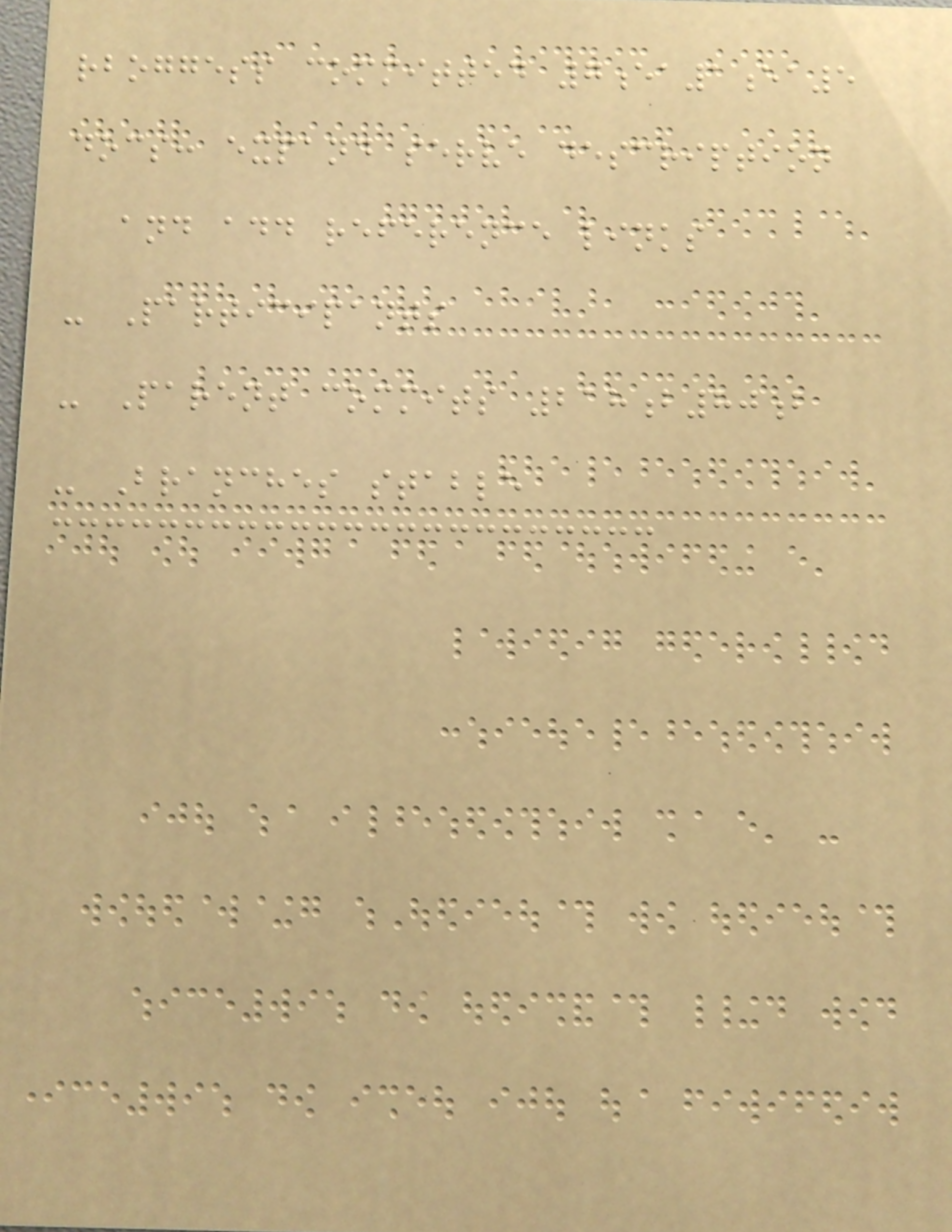rboggess committed 7ea1ea5
docs: expand serve description
and add reference links
- Participants
- Parent commits 218b80b
- Branches stable
